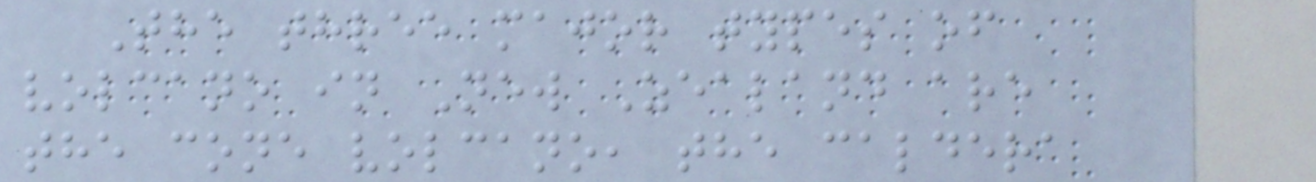The three major types of
volcano in New Zealand are
the cone volcano, the caldera
